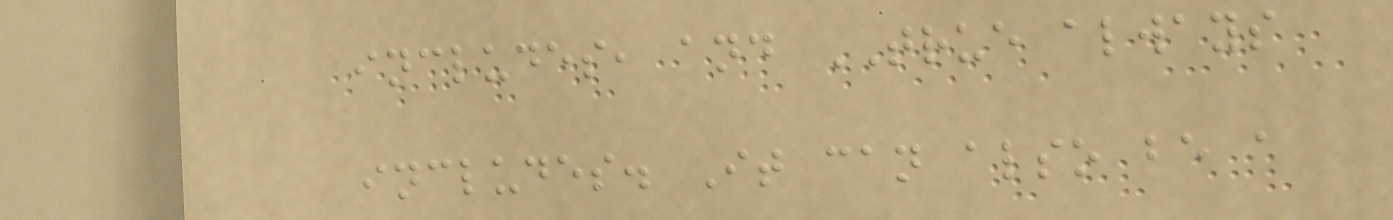includes, and TRUE always
includes. It can also be a
